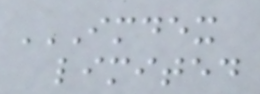IMDEX
LIMITED
